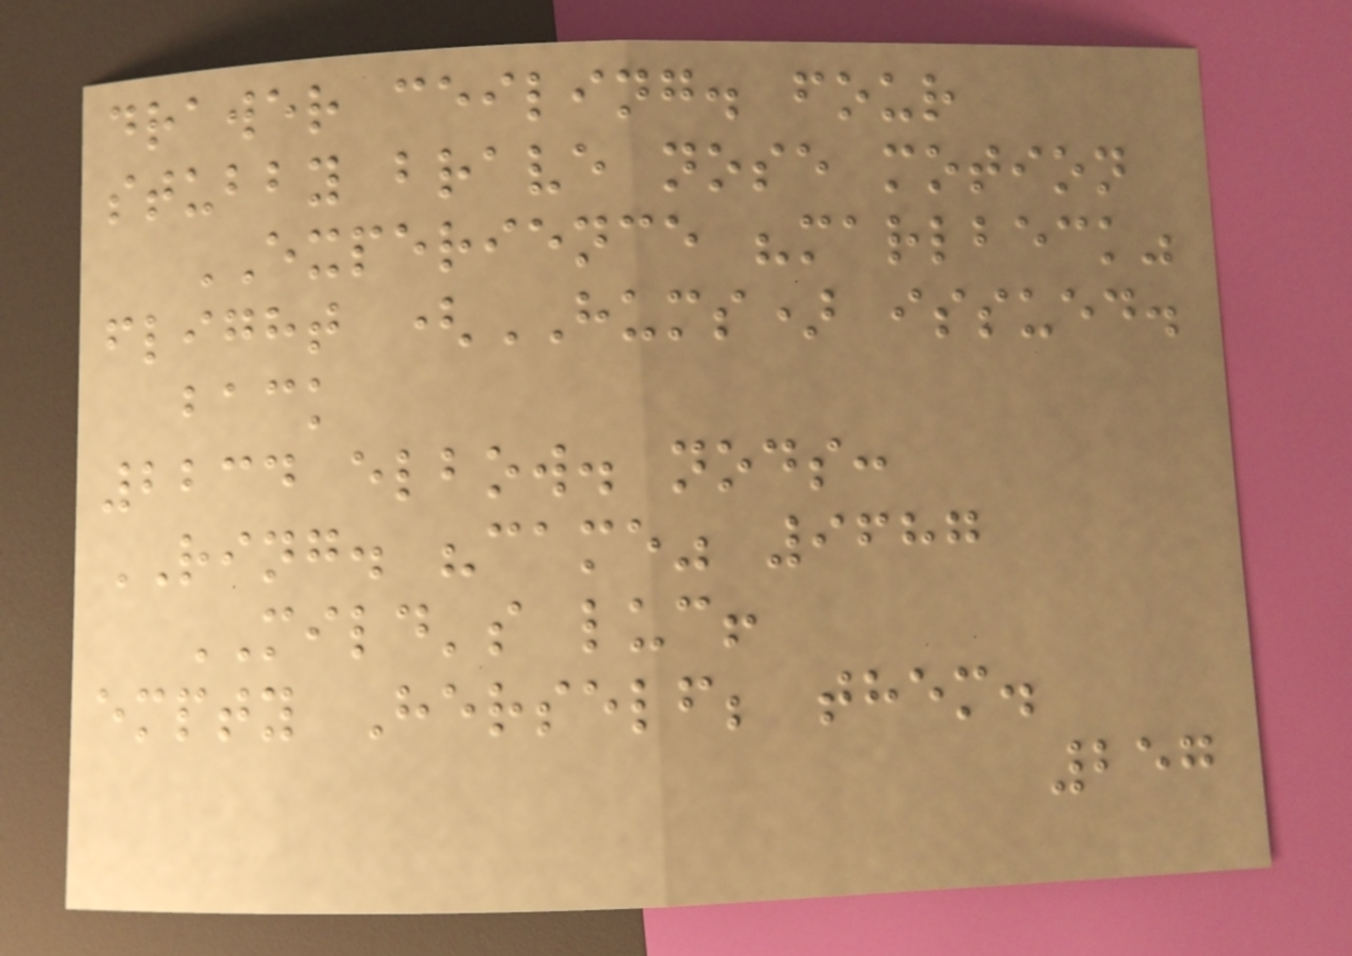drawer ceiling. four
stubby brave nose motion
EXPERIENCE "marlbeck"
flight (HUMS) issued.
back
2234 elbow. nods:
RING. "came" 9687
MILD's luc!
empty Herself; them.
257
